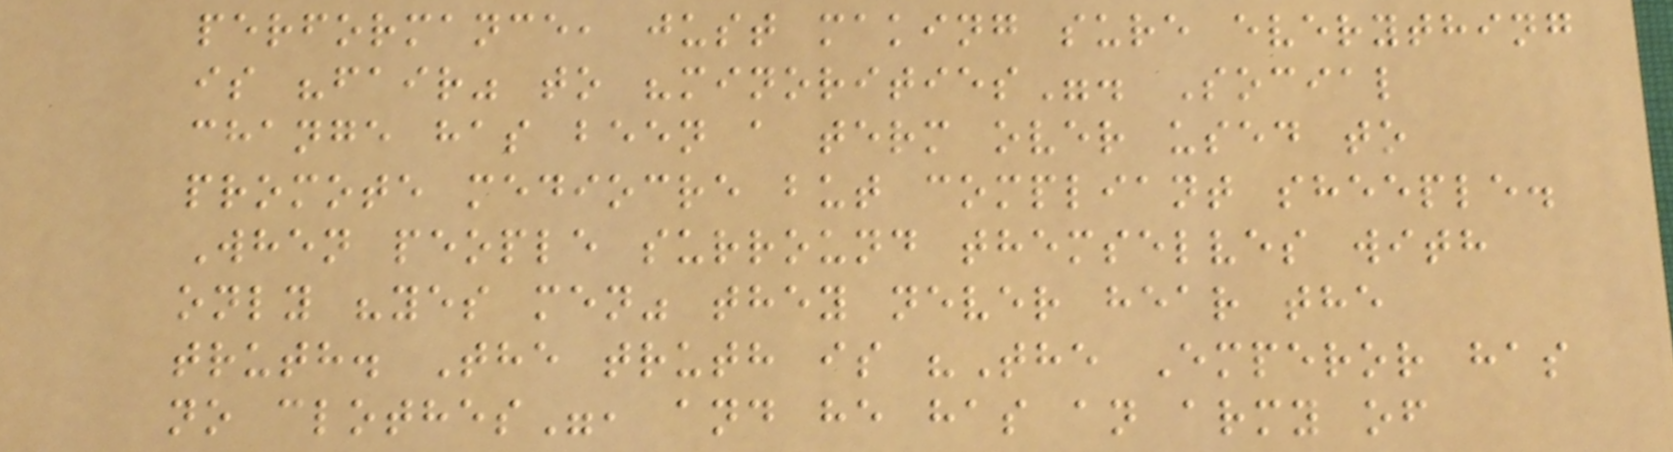performance, just making sure everything
is "fair" to "minorities". Social
change has been a term over used to
promote mediocre but compliant sheeple.
When people surround themselves with
only "yes men" they never hear the
truth. The truth is "The Emperor has
no clothes", and he has an army of
